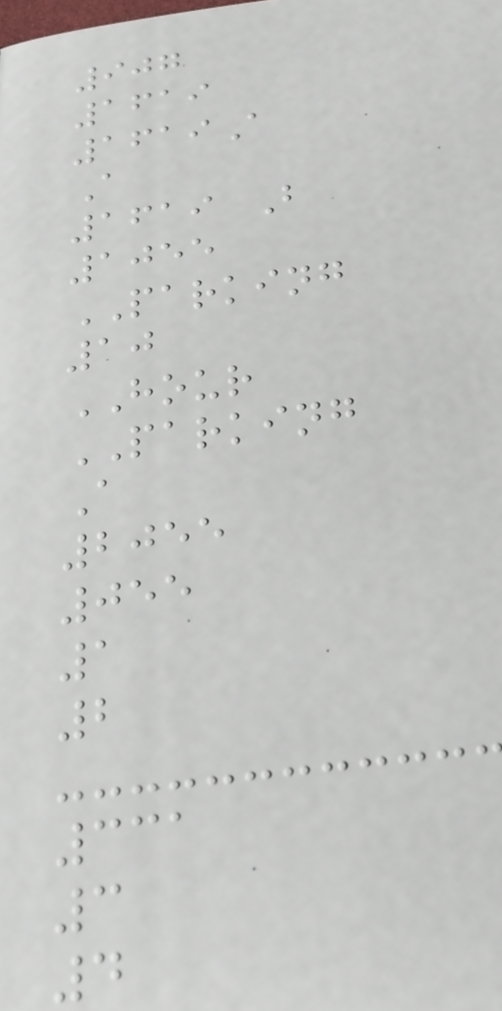907
1619
1619A
A
1619 B
1055
PARKING
10
HOUR
PARKING
A
2055
055
1
2
331
3
4
